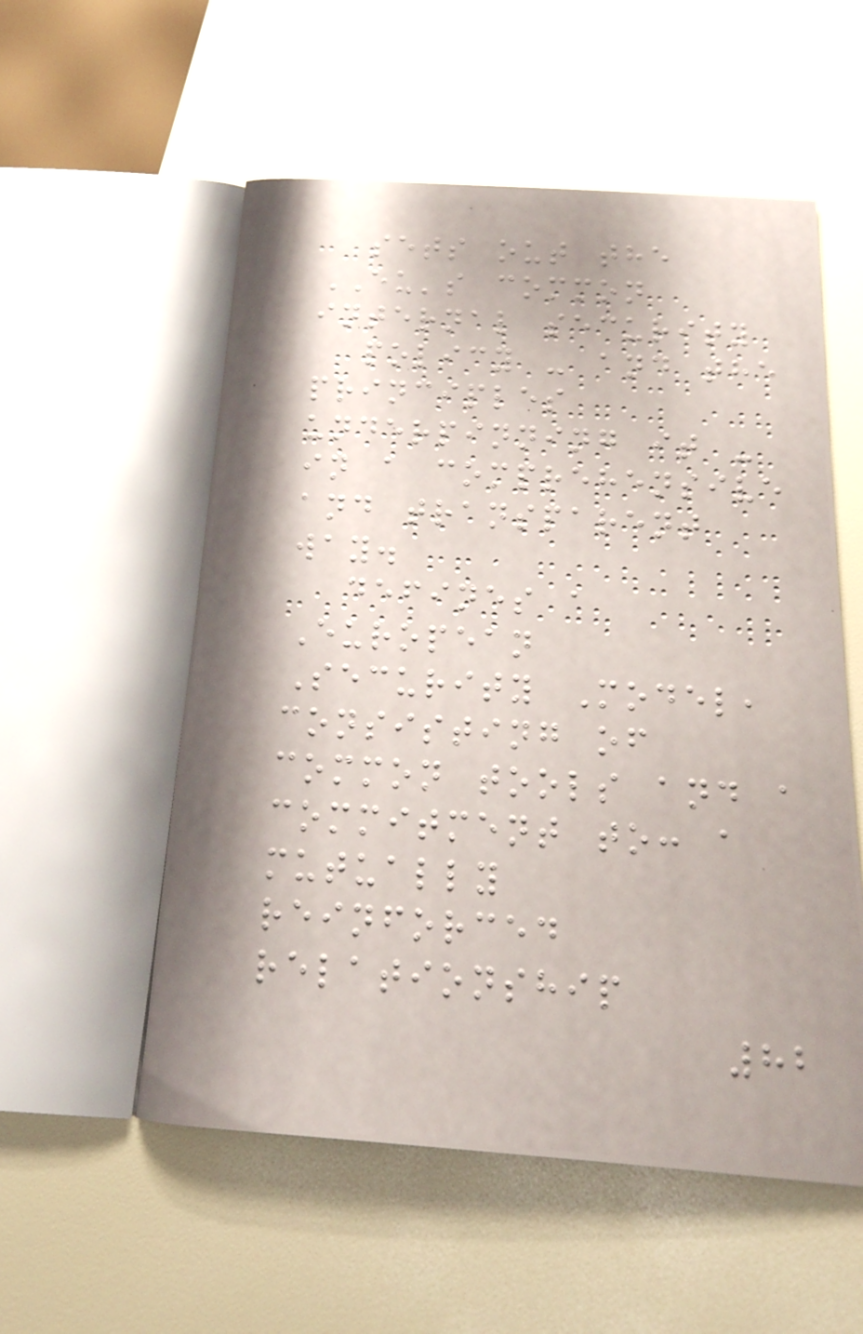sets out the
EU's common
internal security
policy - and the
principles
underpinning it -
in a comprehensive
and transparent
way.
defines a
European
Security Model,
consisting of
common tools and a
commitment to: a
mutually
reinforced
relationship
82
